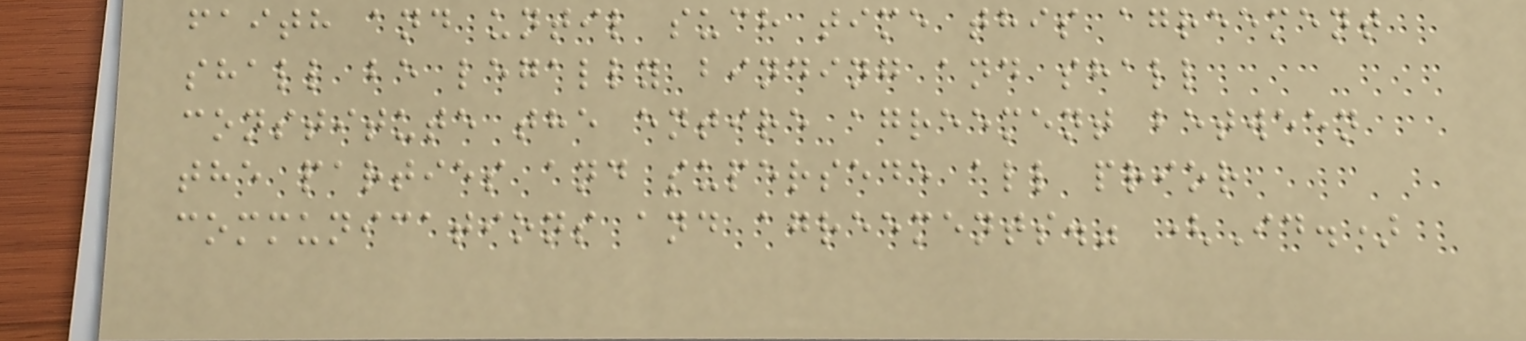faith and until such time this agreement
shall be legally binding and shall
constitute the entire agreement between
the parties and supersede all prior
communications and agreements." (Id.)
